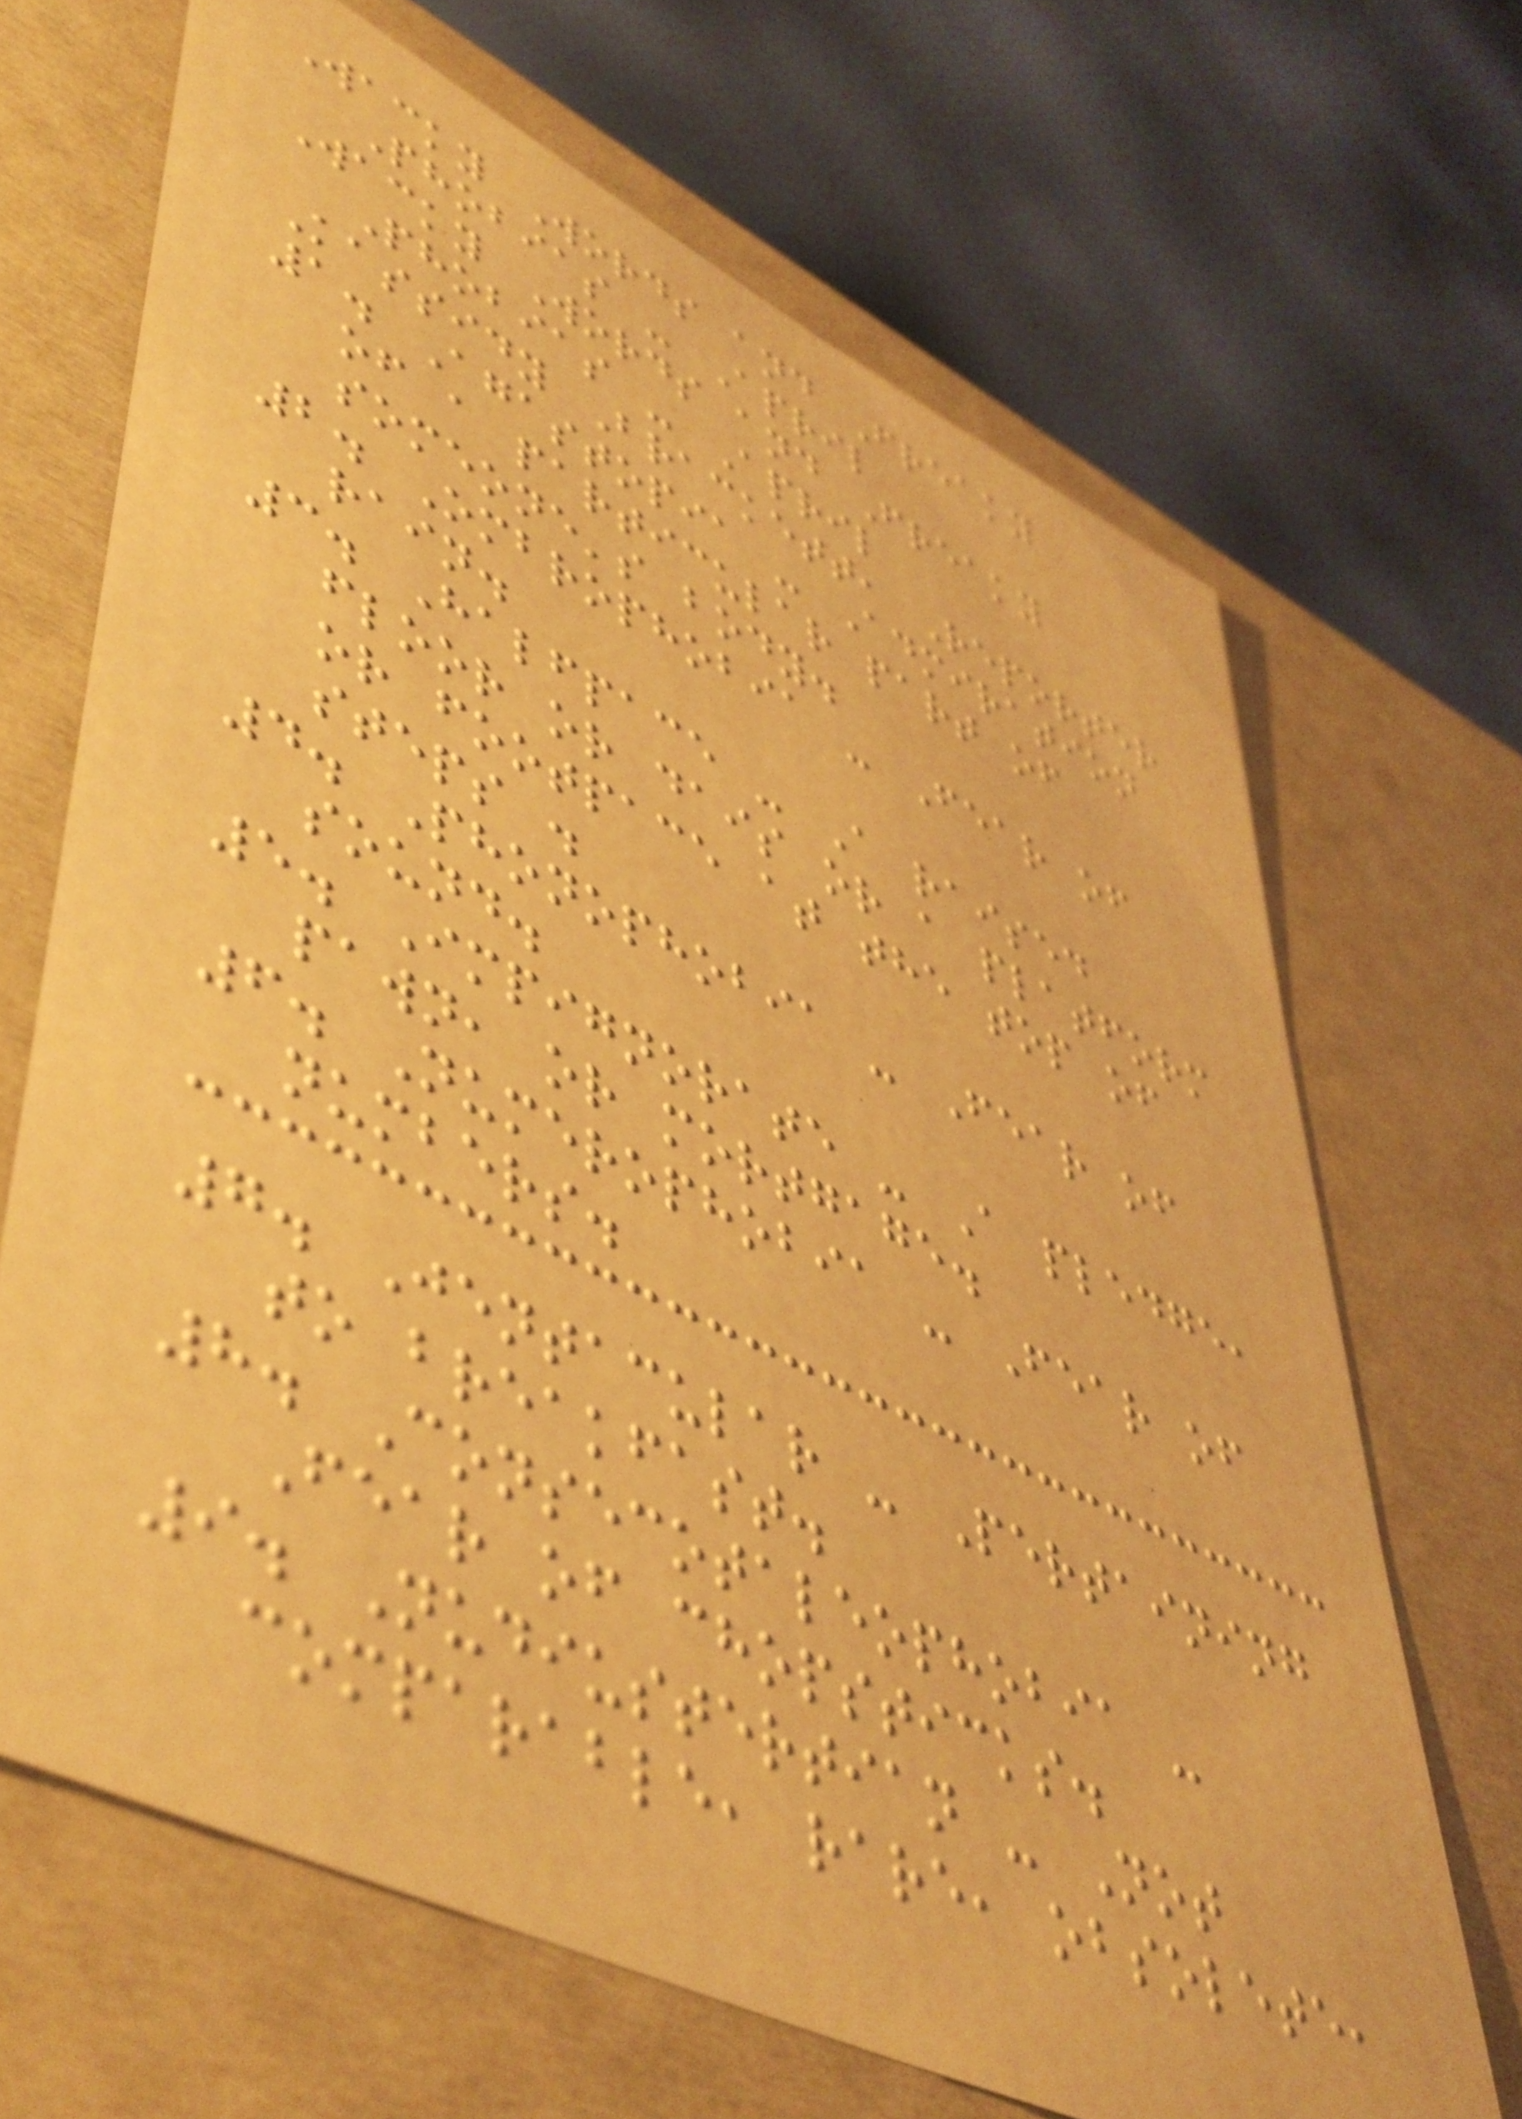Wacky Words and Freaky
Phobias - April
Wacky Words and Freaky
Phobias - April
Kassidy Brackett, Reporter
1. Agastopia - Admiration
of a particular part of
someone's body.
2. Ombrophobia - Fear of
rain.
3. Halfpace - A raised
floor or dais or a platform
or footpace at the top of
steps .
4. Phonophobia - Fear of
sound.
5. Impignorate - A pledge,
pawn, or mortgage.
6. Numerophobia - Fear of
numbers.
7. Jentacular - Pertaining
to breakfast.
8. Consecotaleophobia -
Fear of chopsticks.
9. Nudiustertian - Not
comparable, rare, obsolete,
